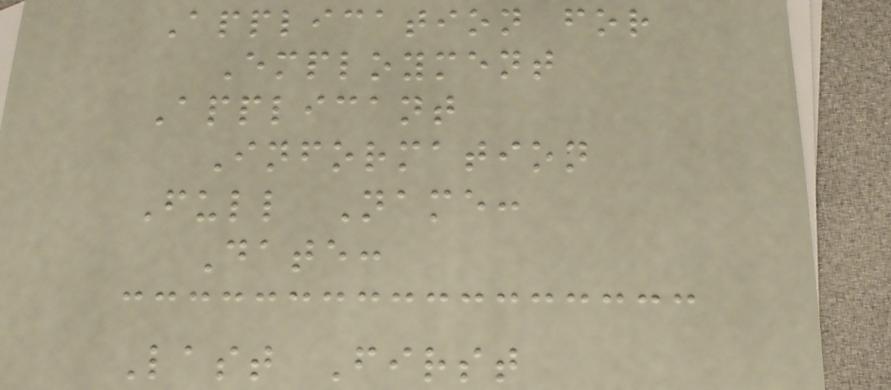Application for
Employment
Applicant
Information
Full Name:
Date:
Last First
